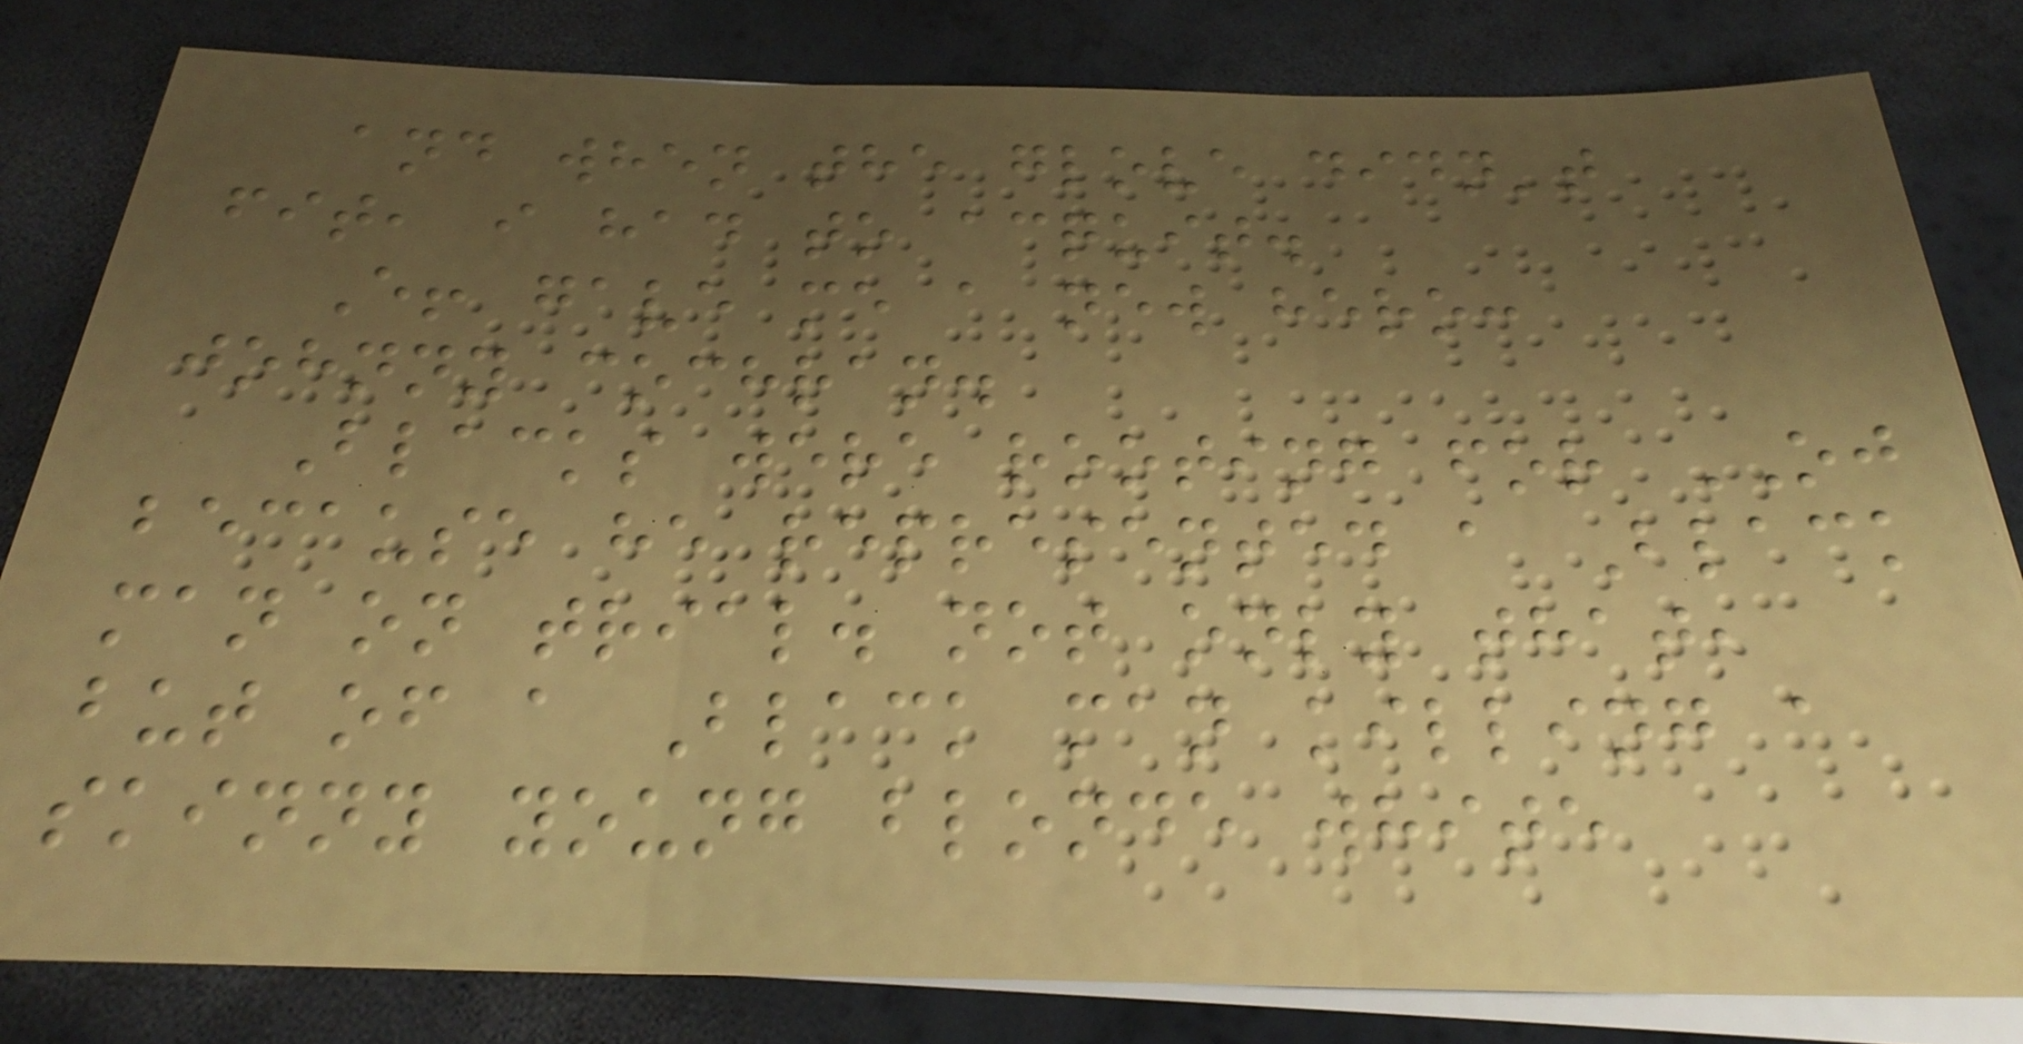and when the glove didn't
fit, i had to acquit.
E! gave me a new hero:
johnny cochran.
Blacks were rooting for OJ
because he represented a Black
man on trial. not only that,
but of a Black man killing a
skinny young blonde white
